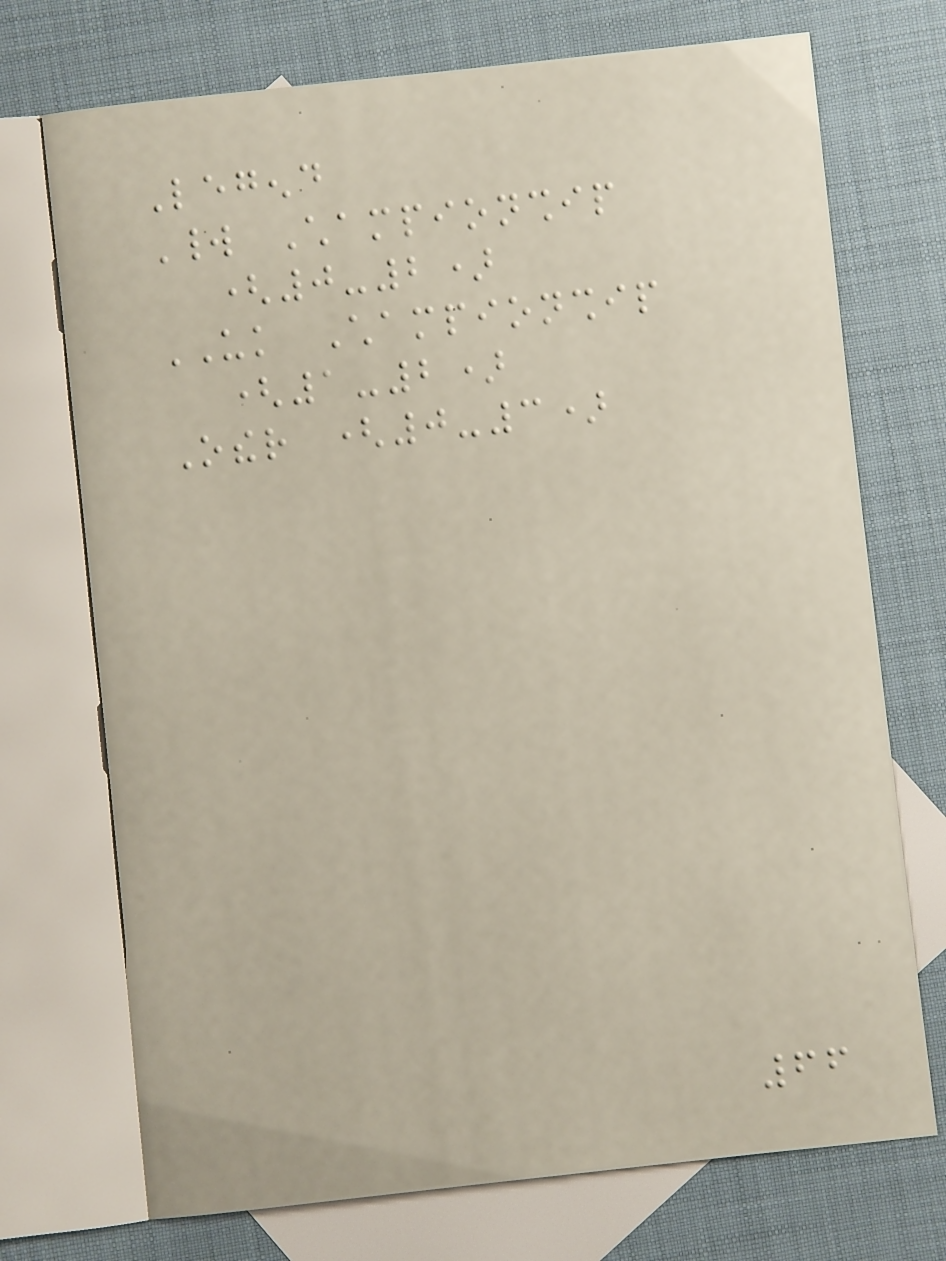Legend
World Championship
(0-2)
UK Championship
(1-2)
Other (0-3)
66
